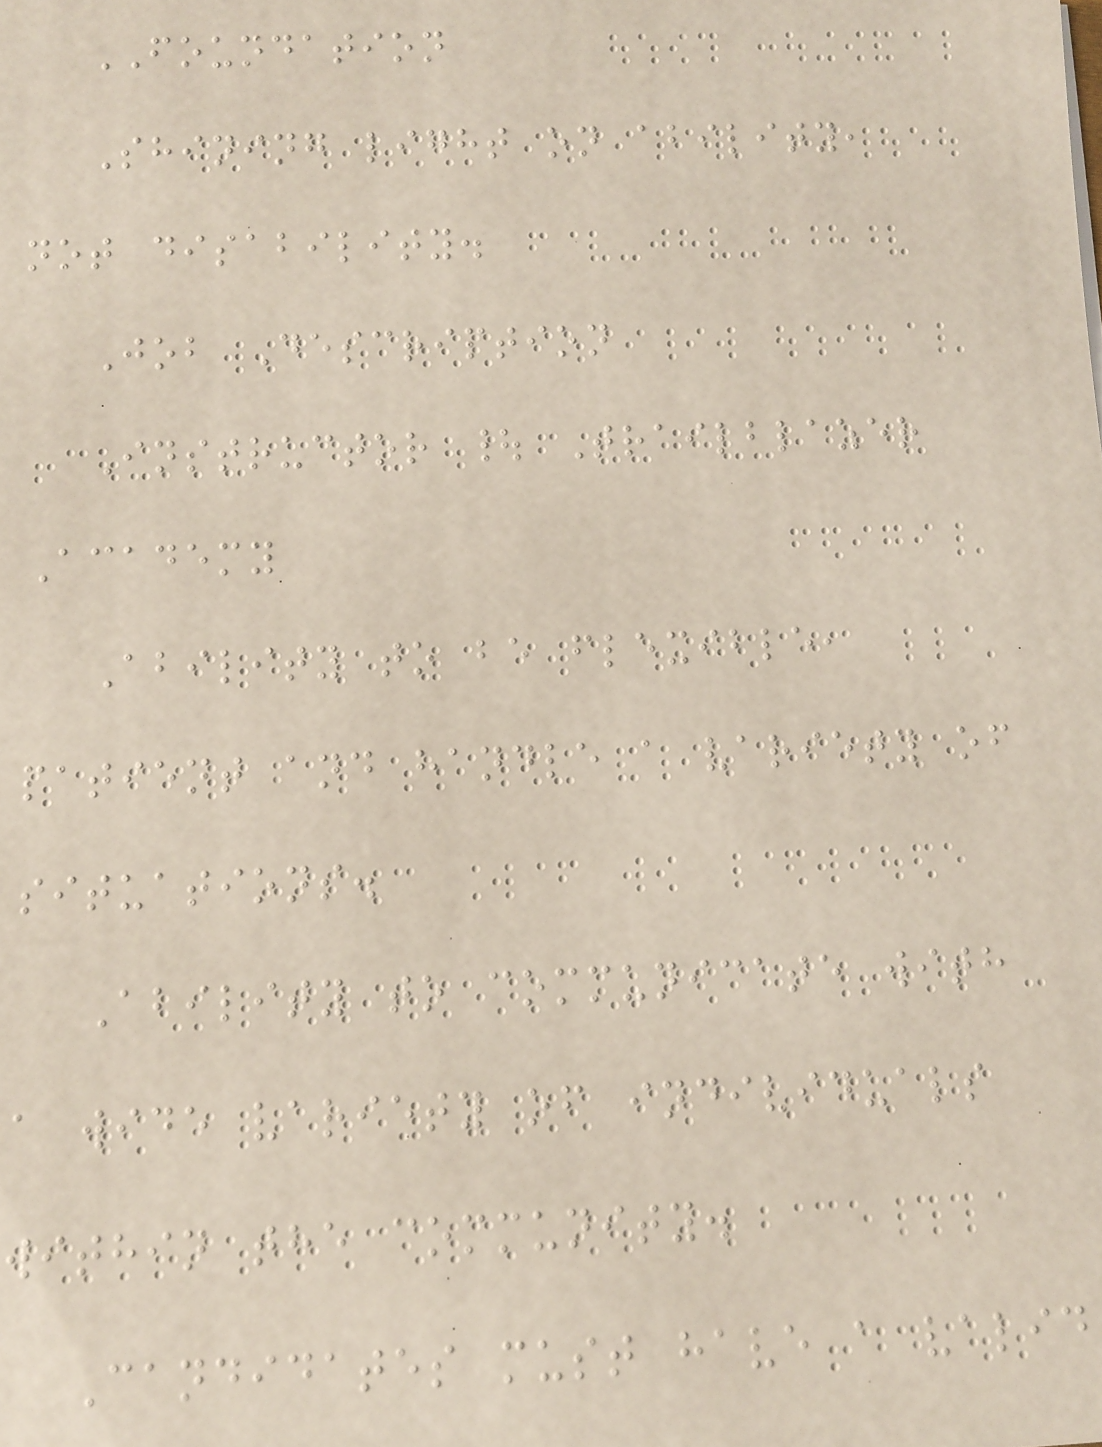FOUNDATION
Shining light on ability,
not disability.
Job Description
Instructor | Trailblazer
Academy
Ability to be flexible,
patient and handle a variety of
situations.
Ability to communicate with
a wide variety of individuals
within the community.
Candidates must have a valid
